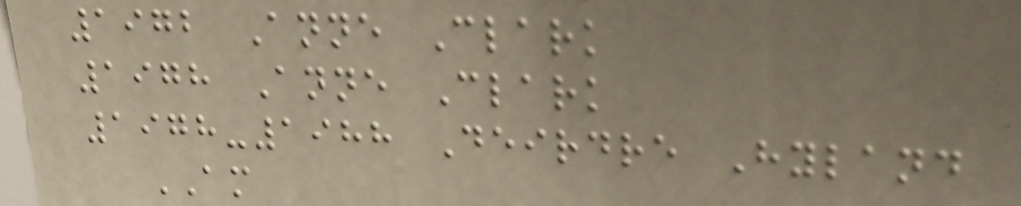1972 Anne Clark
1978 Anne Clark
1978-1988 Deirdre Hyland
AM
